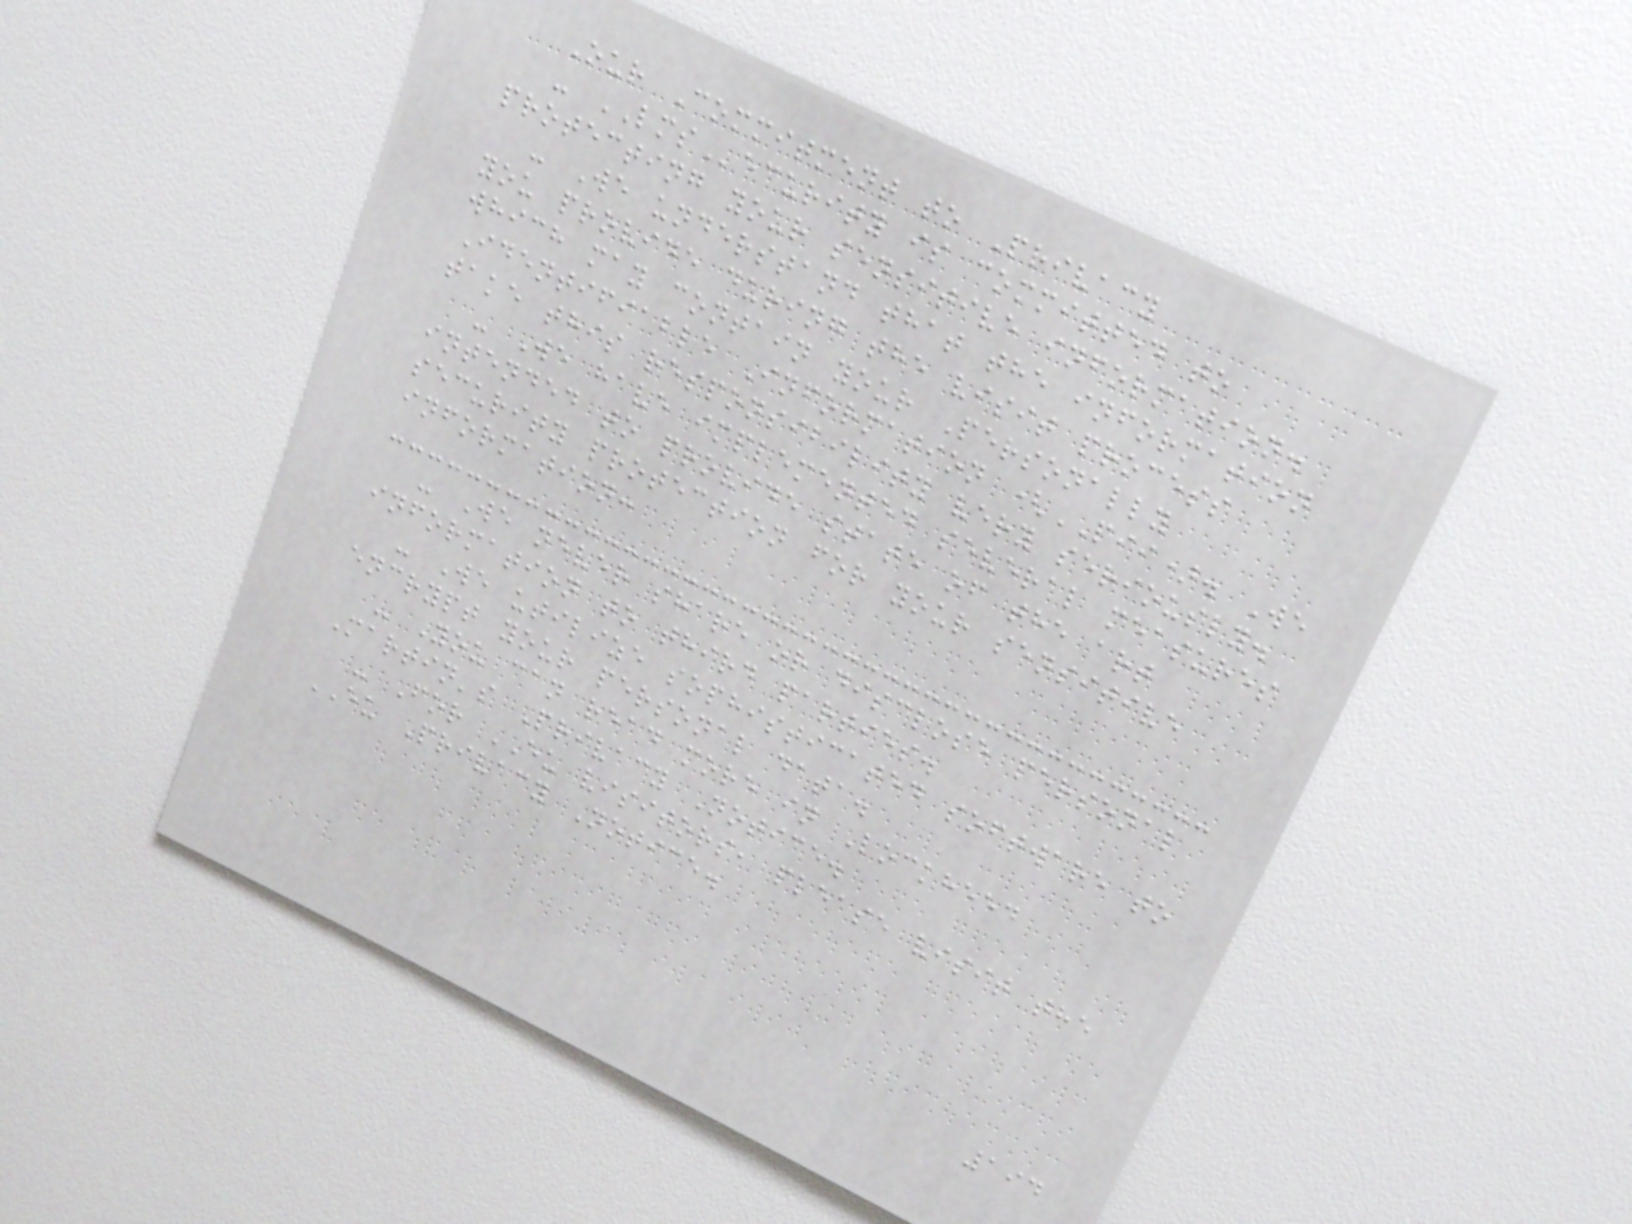Our Commitment to Privacy
- LMSecurity is committed to
protecting your sensitive information.
- We understand that the information
you provide during the visit process
which may contain your Personally
Identifiable Information (PII). We
take this responsibility very seriously.
- We have implemented several measures
intended to provide state of the art
security protection for your sensitive
information:
- We never share or disclose personal
information to third parties.
- We utilize sophisticated software to
encrypt your personal data.
- You can read more in Lockheed
Martin's Privacy Notice.
- For EU visitors, please visit the
EU Privacy Notice.
194
